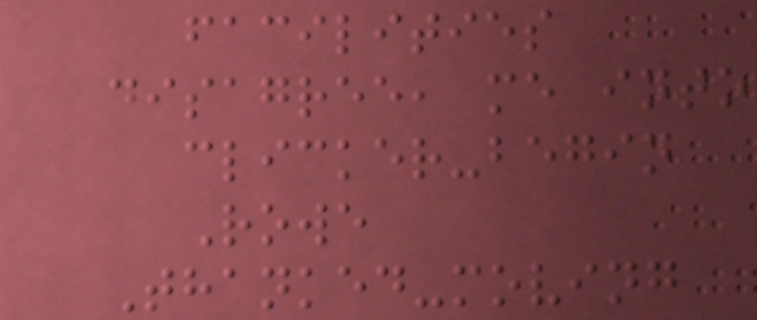facilities
disagree, me into
clicker-begin
Rowe
Thanked-moving
